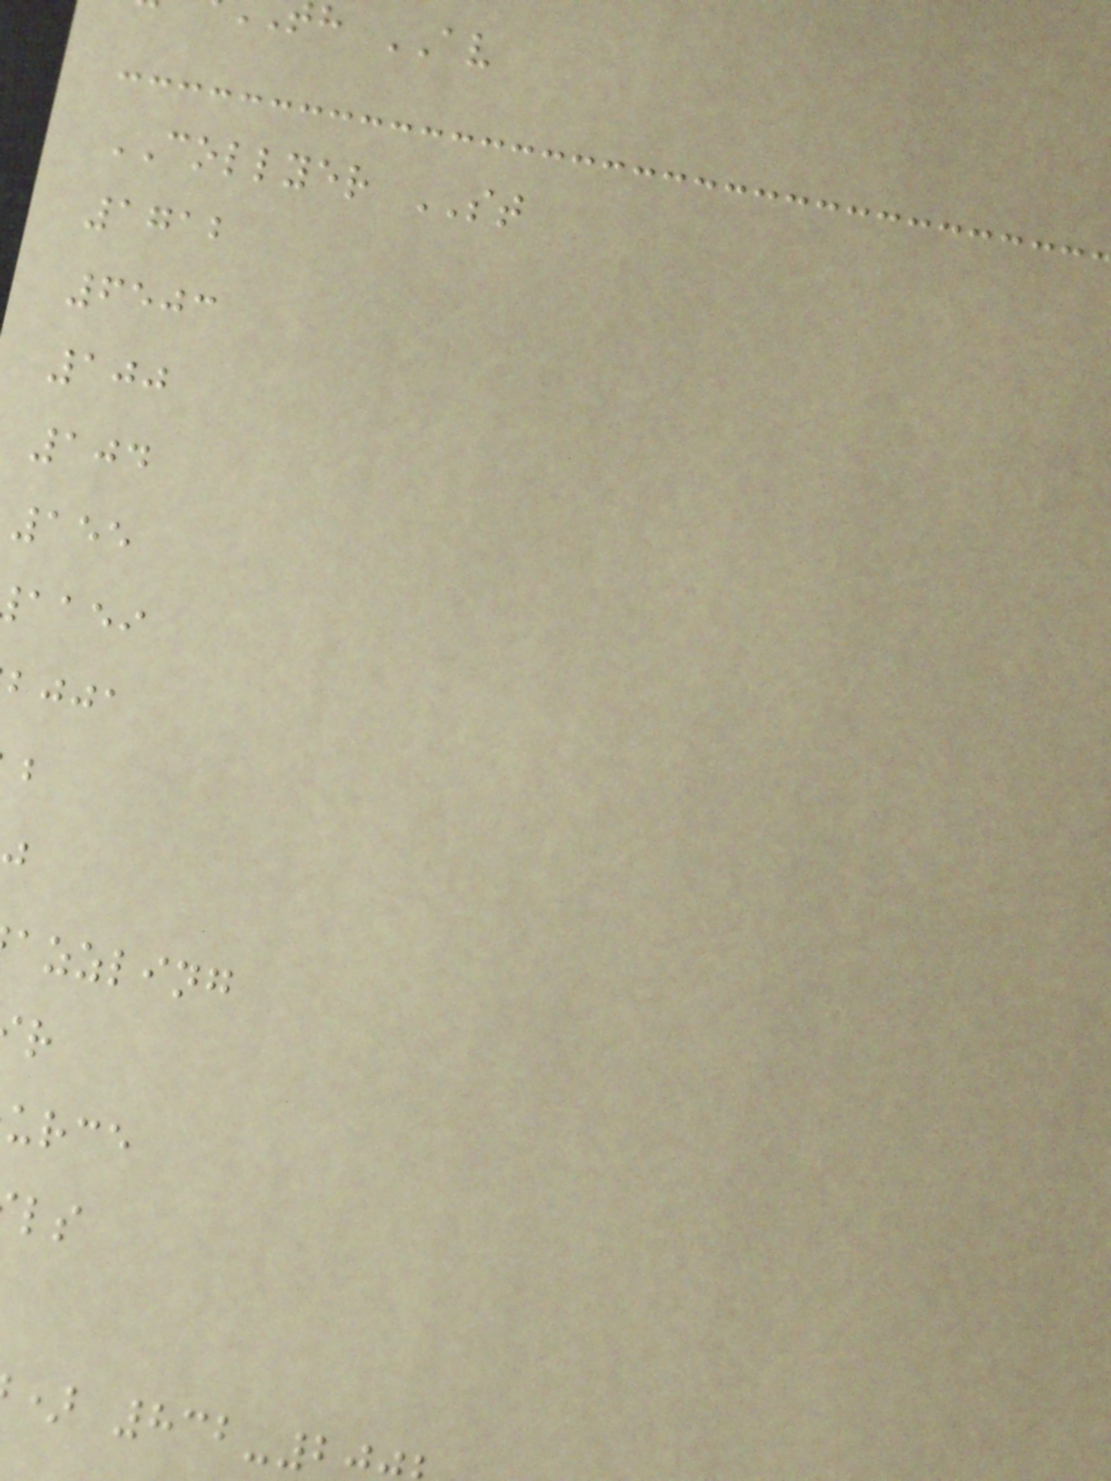h AV
COLLYER ST
1712
6503
100
104
155
aaei
bjja
azzling
urce
) 832-2
